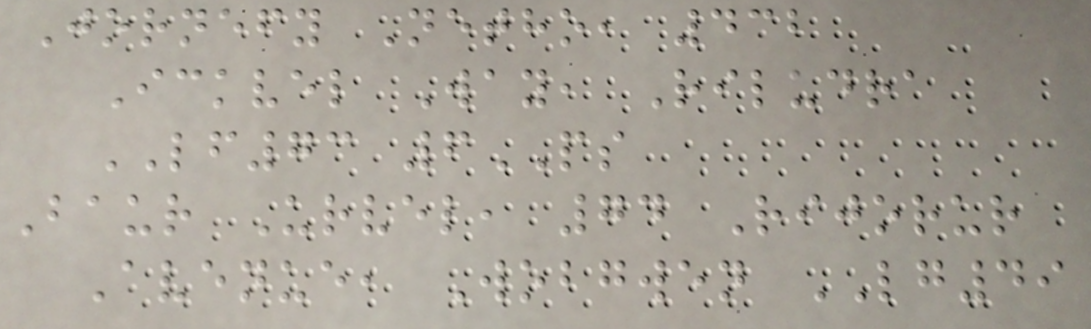Jornefy Netho, 432
Ickvel Way, Riludra
LF73 6PS
Baur Urvel, 74 Rijorur
Avenue, Wobgwen LG49
